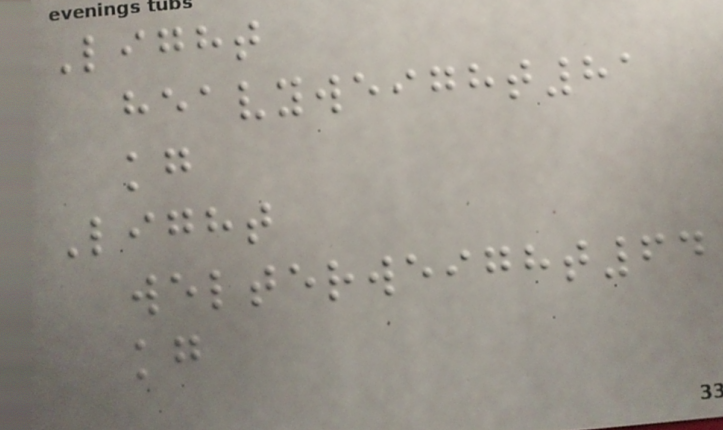Light
heavyweight81
kg
Light
welterweight64
kg
